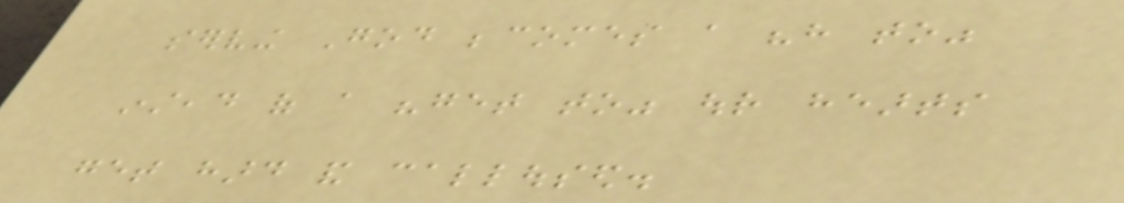serving God becomes a "have to"
instead of a "get to" our hearts
get hard and calloused.
